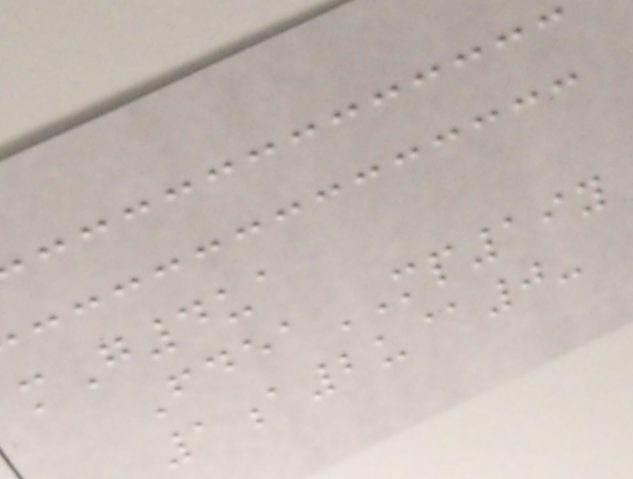mG4ua
FdeaMP19y
1a2u@0-
